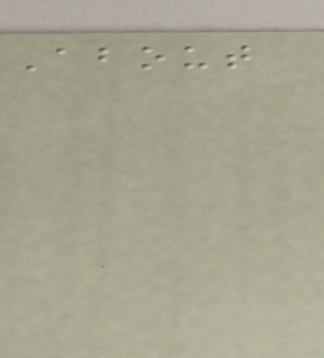About
